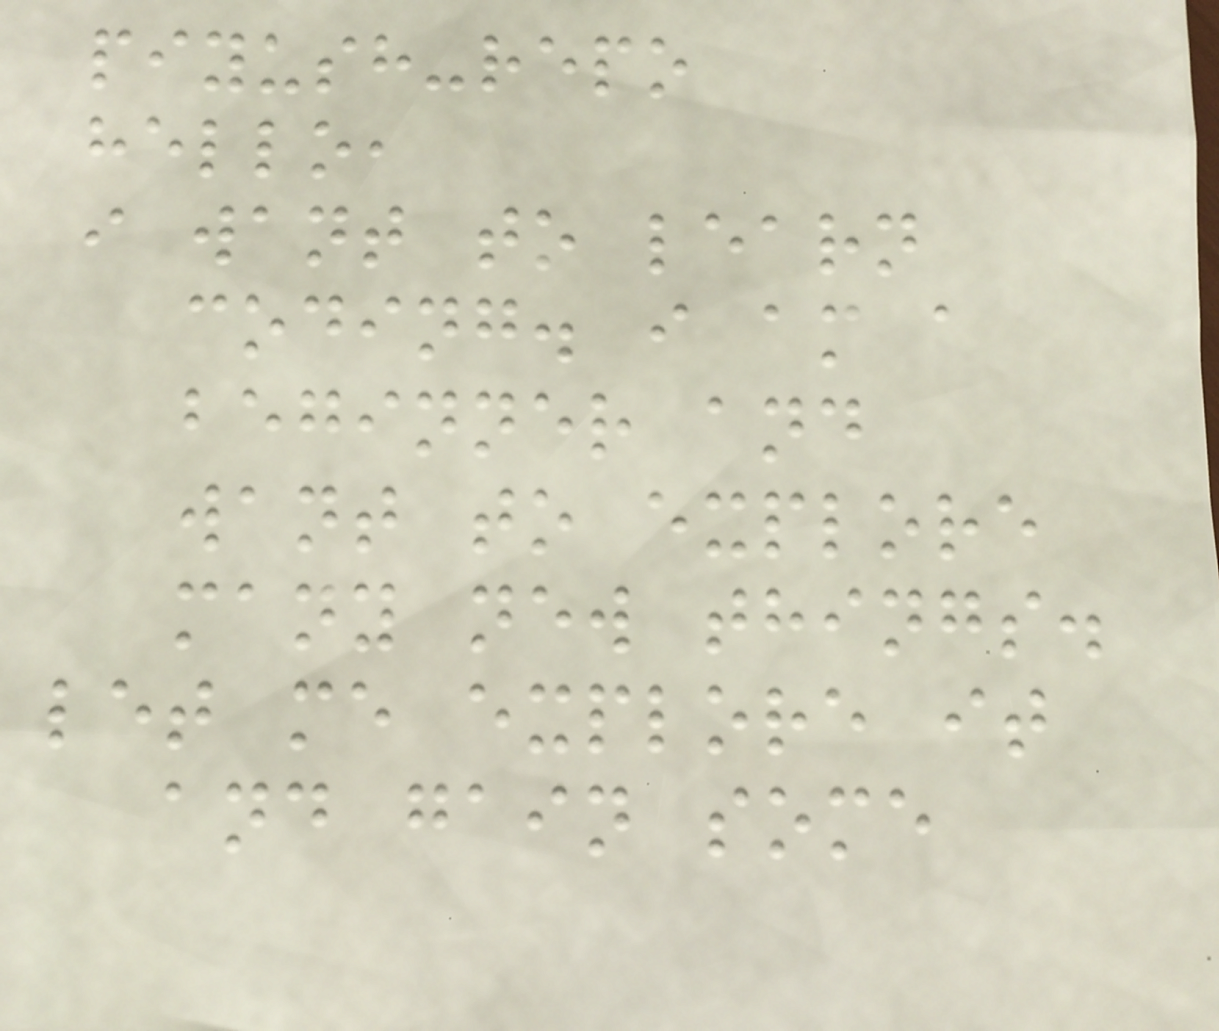piyush-repo
hello,
i want to learn
coding. i am a
beginner and
want to explore
many new things.
let me explore it
and gain some
